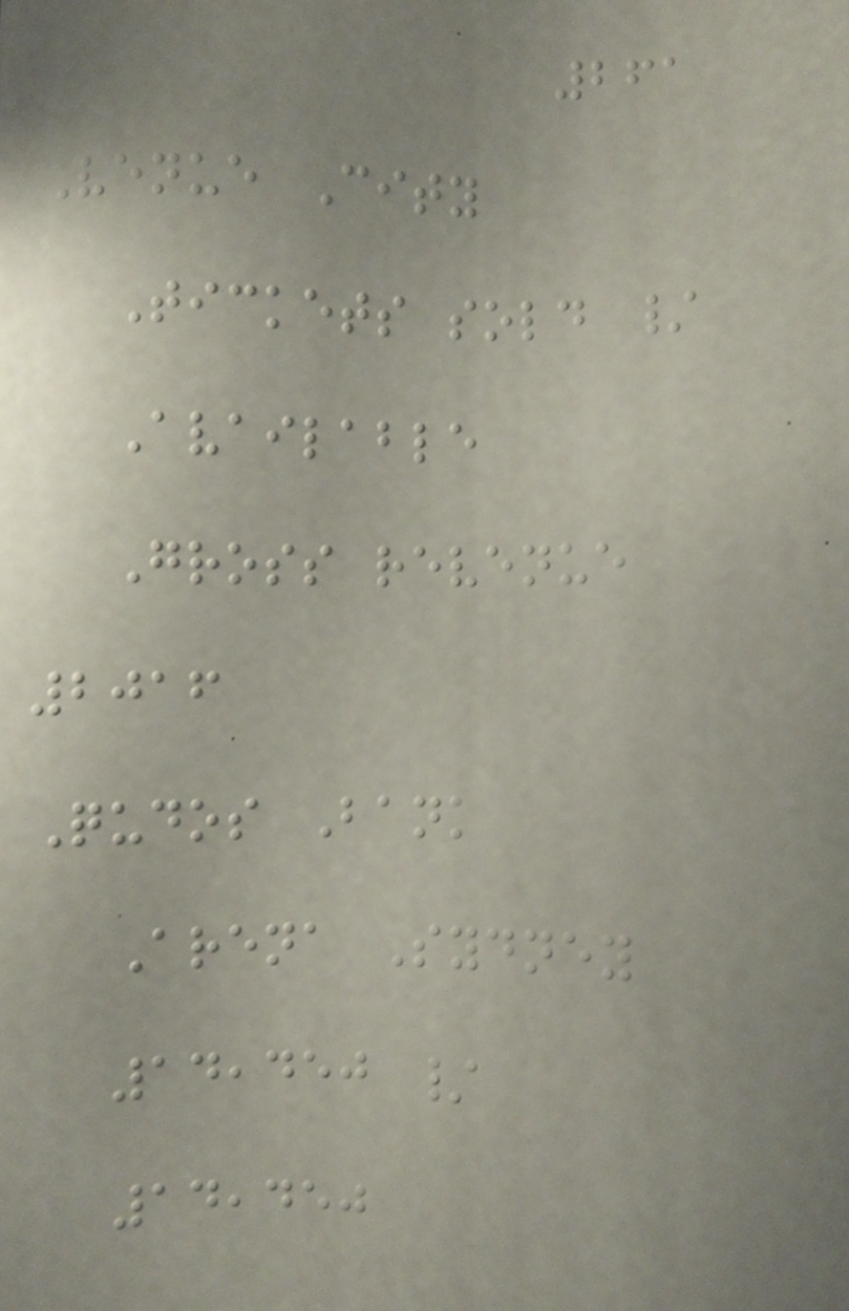261
Venue City
Tickets sold /
Available
Gross revenue
2016
Qudos Bank
Arena Sydney
14,450 /
14,450
